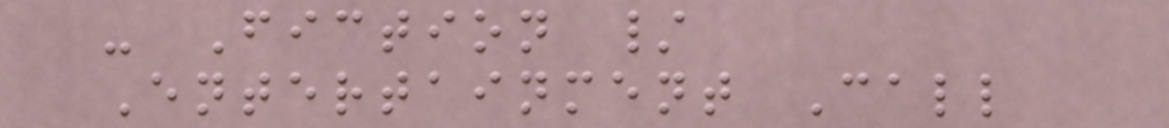- Fiction /
Entertainment Call
